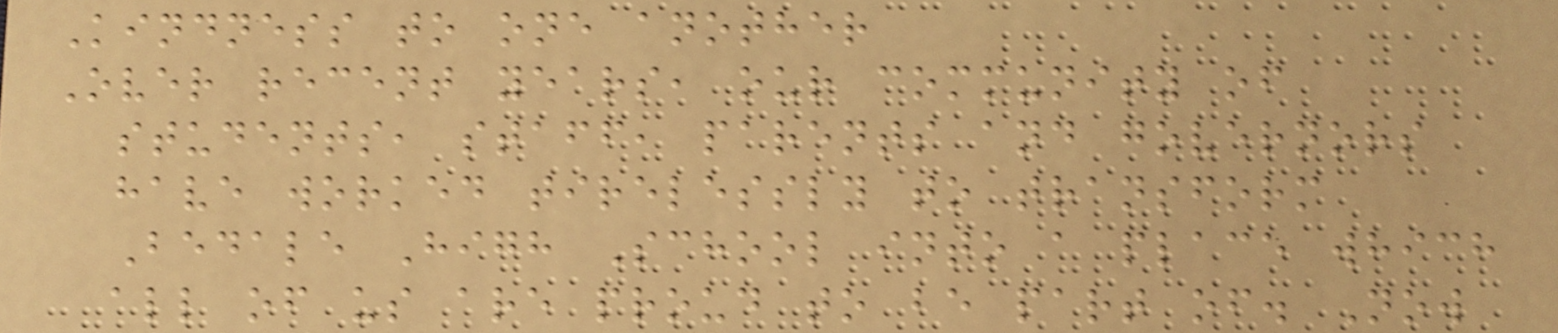Kindness to one another
Over recent years, our community of
students, staff, parents and governors
have worked tirelessly to transform
Bedale High School into a place which
all of us are proud to be part of. Now
